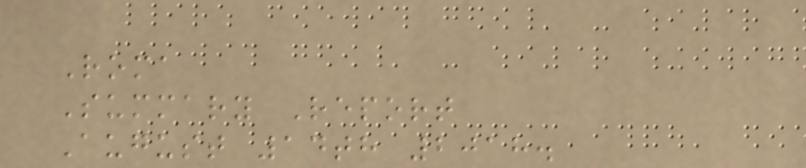Roma
Summary Report
August 14th 2018.
